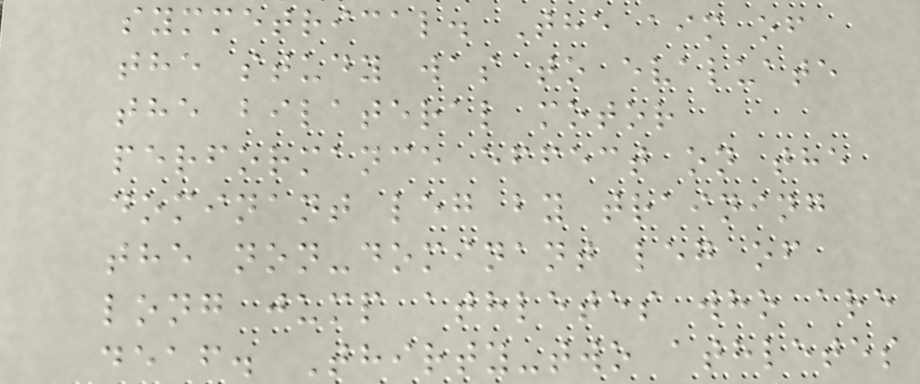symmetrical. The aim of
the study was to evaluate
the bilateral motor
performance effect on the
dominant leg by training
the non-dominant leg of
long jump athletes who are
deaf. Thirty-two athletes
